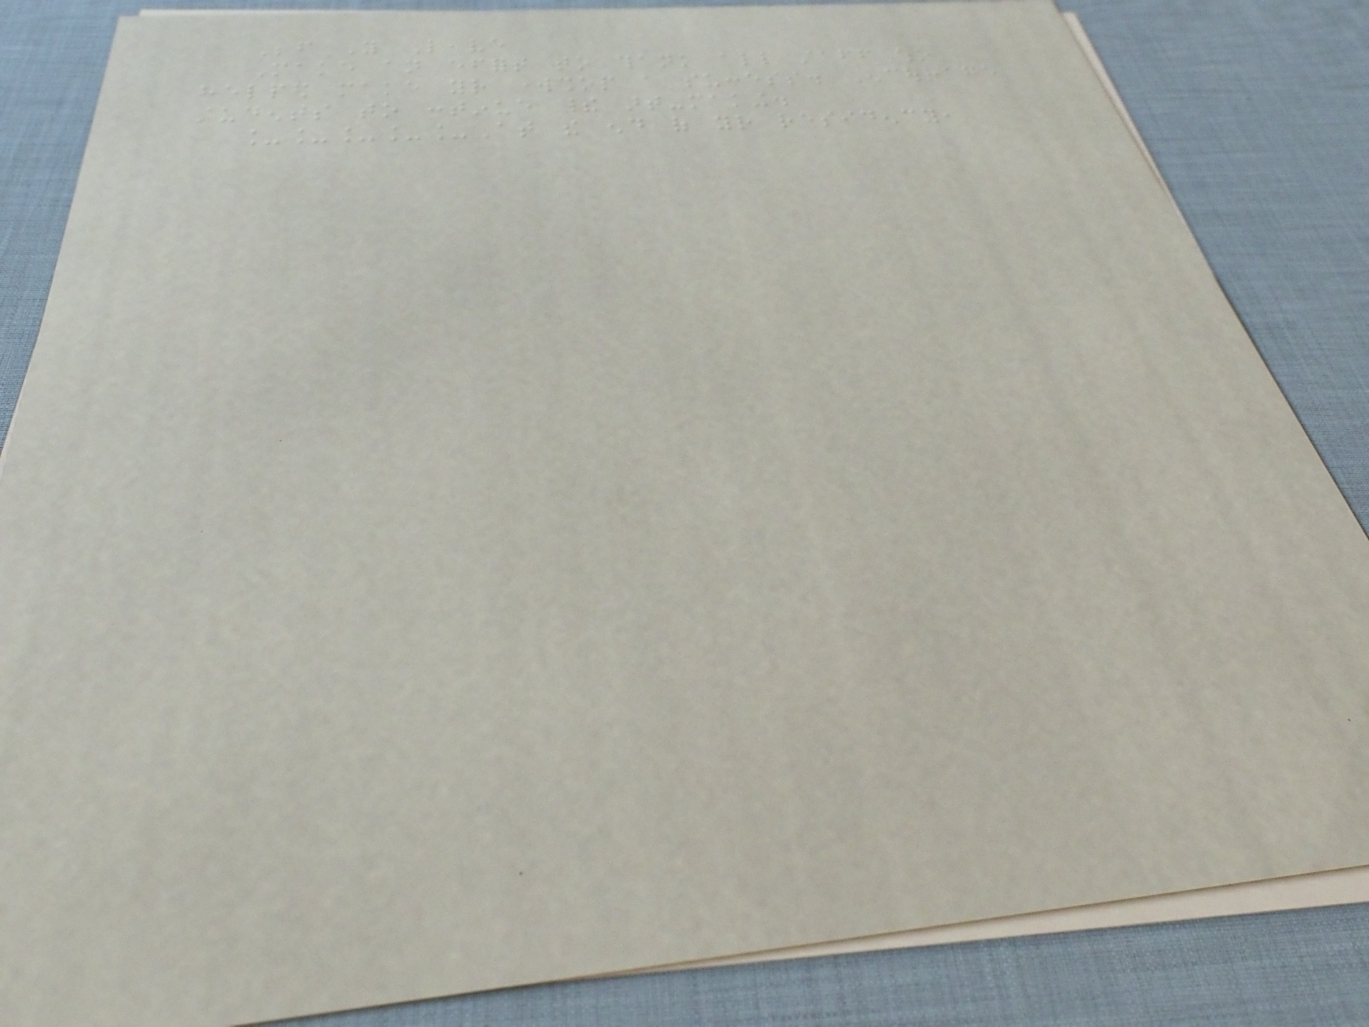Before You Leave
Make an effort to thank all staff who
helped make your workshop a success. Encourage
students to continue their art-making.
_____At the end of your residency,
